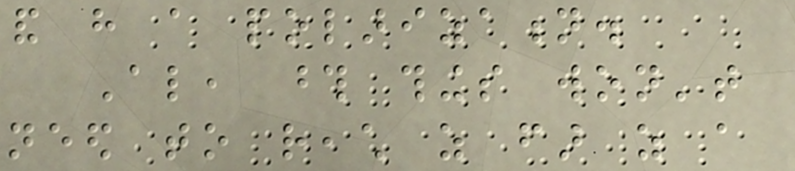and have a polarization.
Also, those things won't
need to reach as far as a
